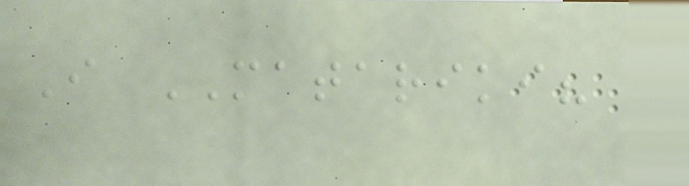I MATARIKI?
